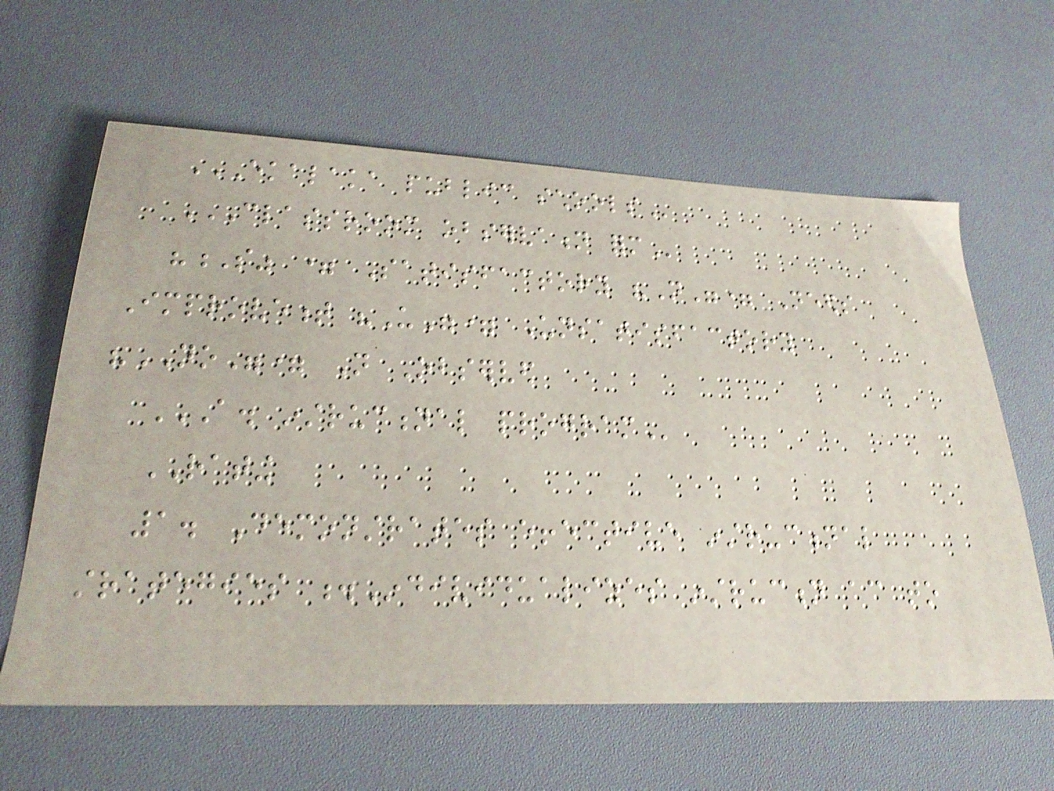EKALAKA PUBLIC SCHOOLS
CLASSROOM OBSERVATION FORM
"S" = Satisfactory "N"= Needs
Improvement "U"= Unsatisfactory
"NO"= Not Observed
A. INSTRUCTIONAL PROGRAM
RATING
1. Demonstrates effective instructional
strategies .Individualizes instruction according to
